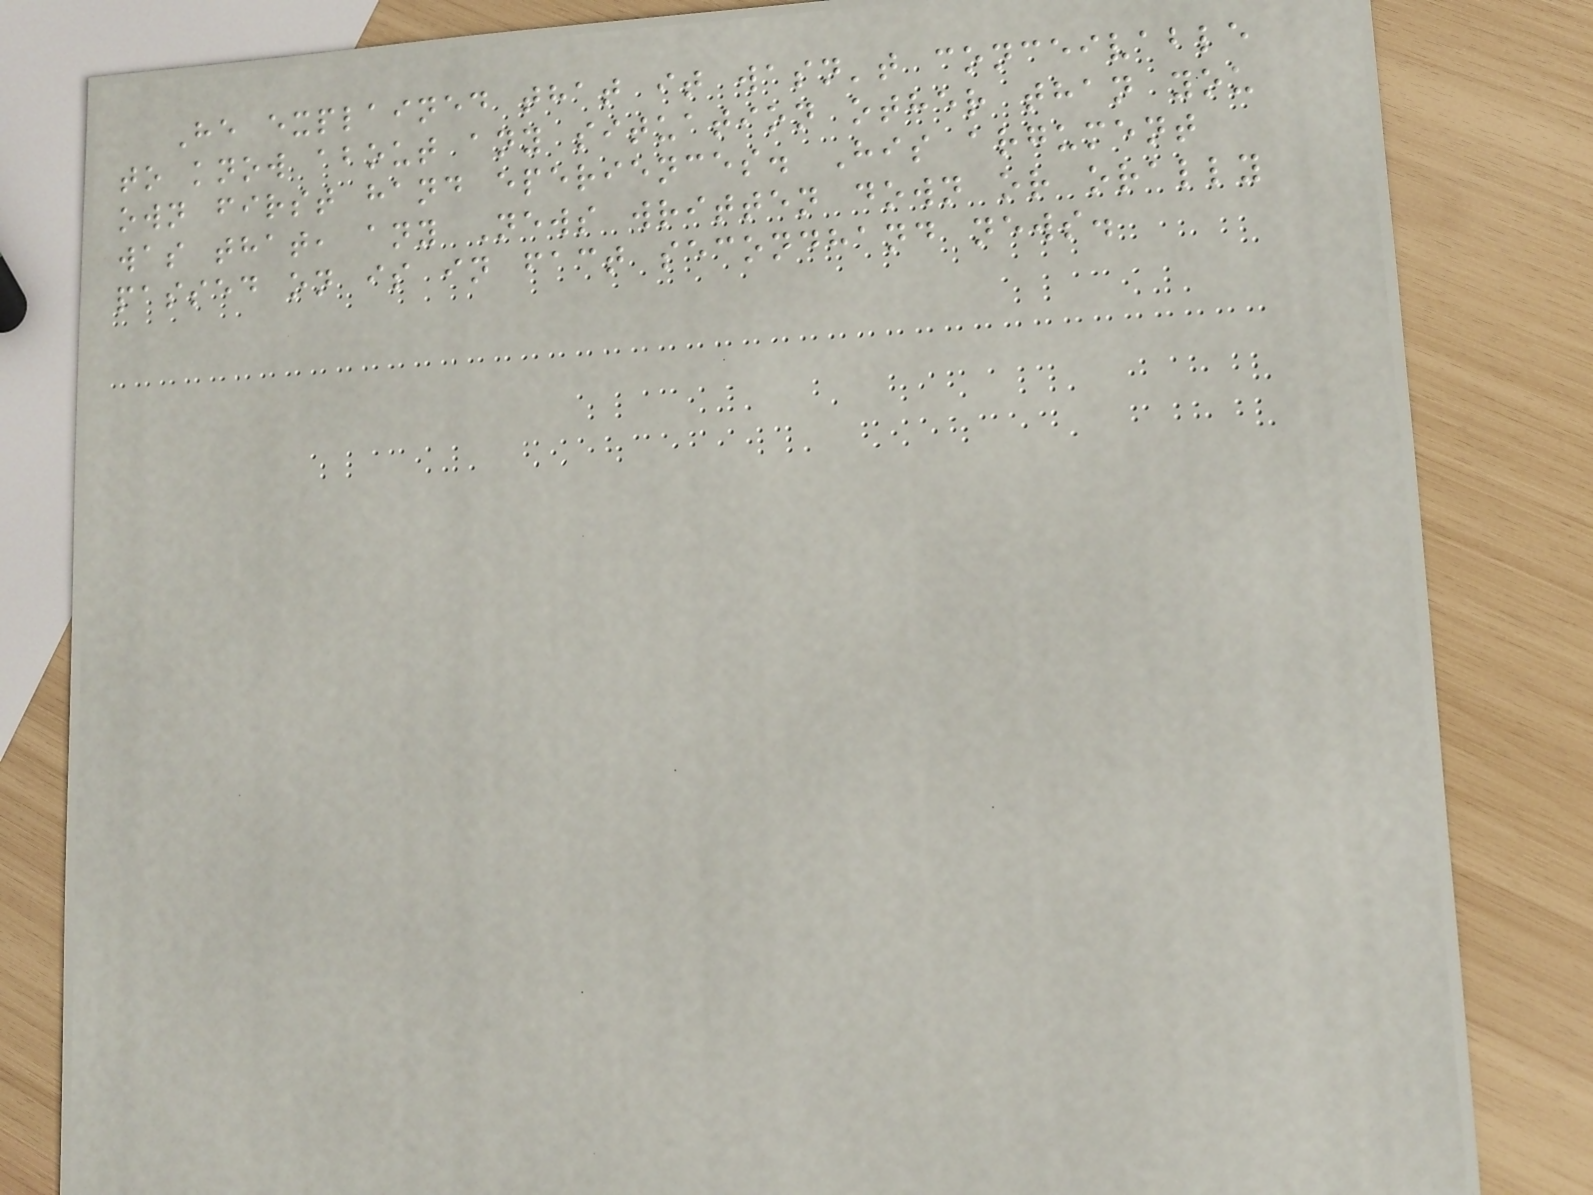He explained that it wasn't conceivable
to know about any situation other than you
own first hand eperiences. His argument
was that, any News written down or orally
passed on is in fact secondhand news.
